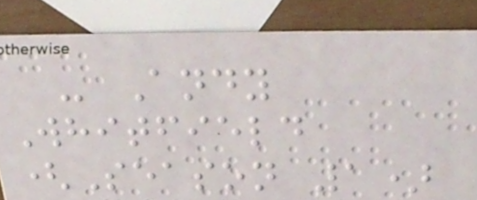- Andy
Whitfield
(Season 1)
